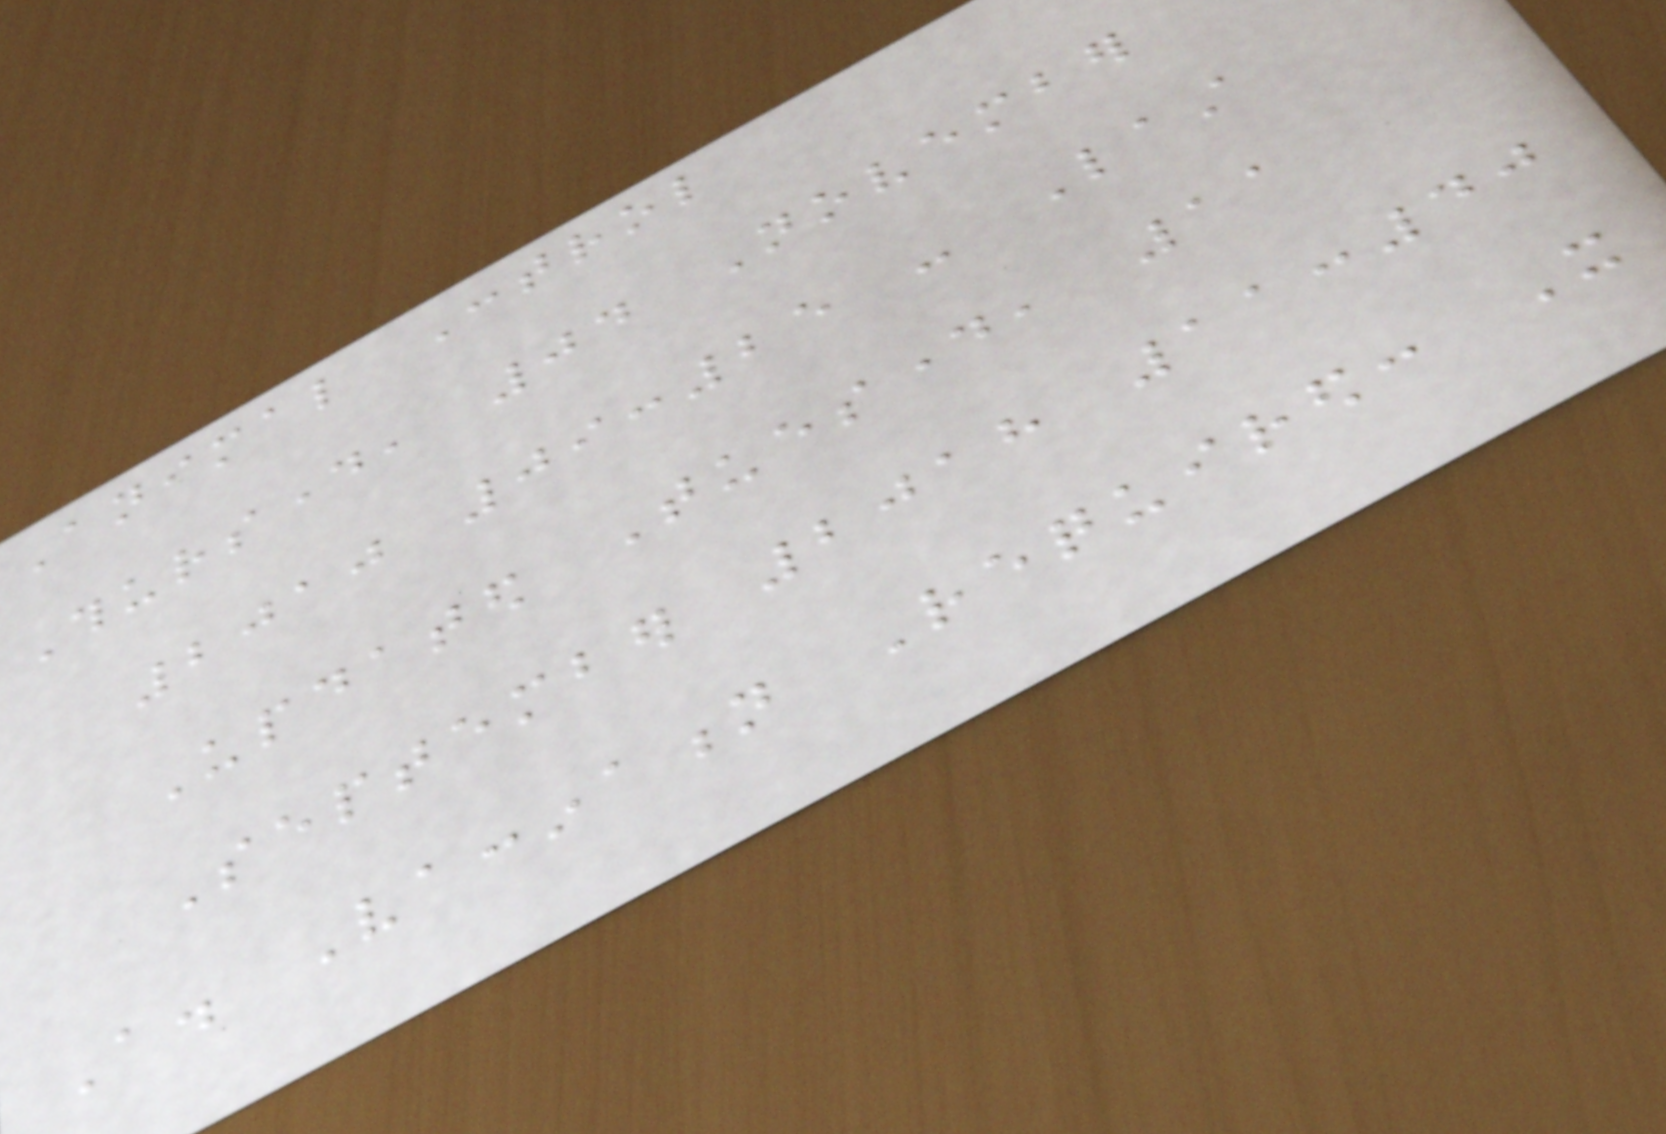Animal Control
Thursday, 04 November
2010 09:25 - Last
Updated Tuesday, 11
September 2018 11:40
A. Vaccination Required: It
